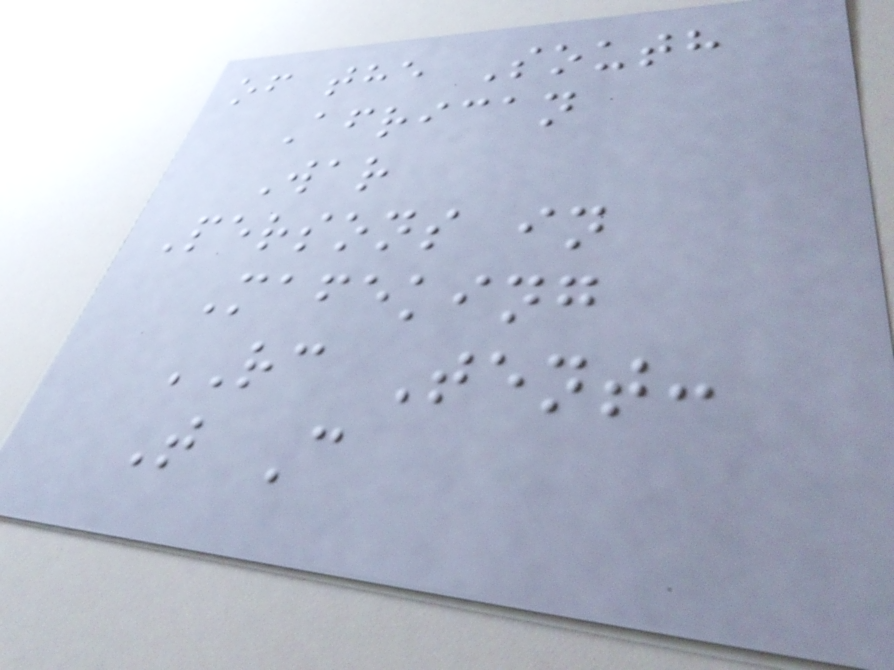of the South
African
War
Persons in
Mafeking
RC Tent:
T C
